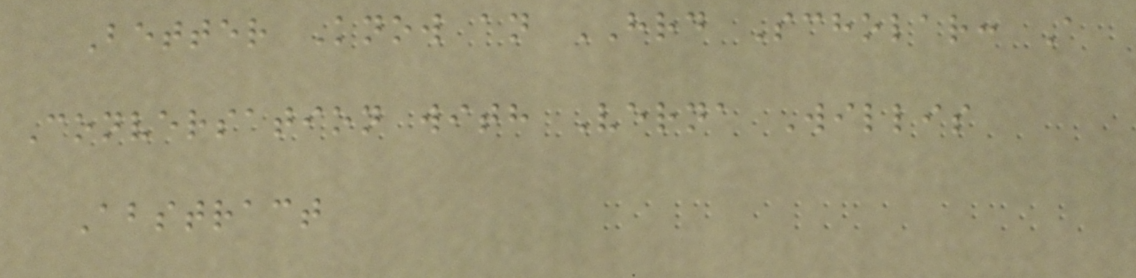Better Know an HRD Scholar: A
Conversation with Verna Willis
Abstract
